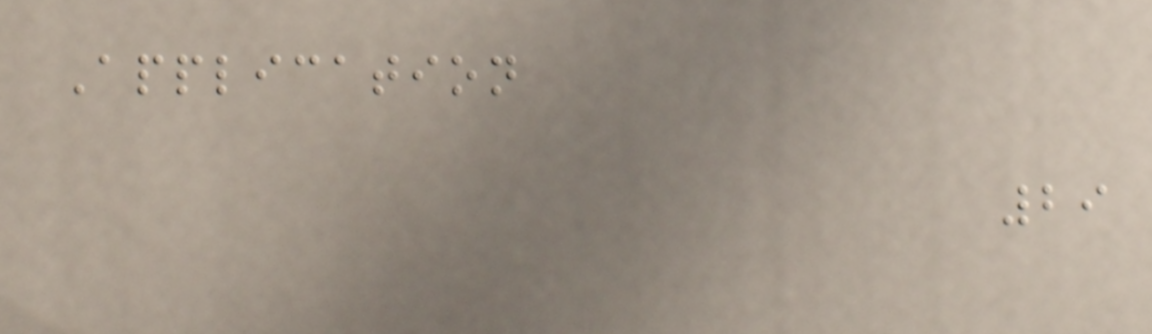Application
29
